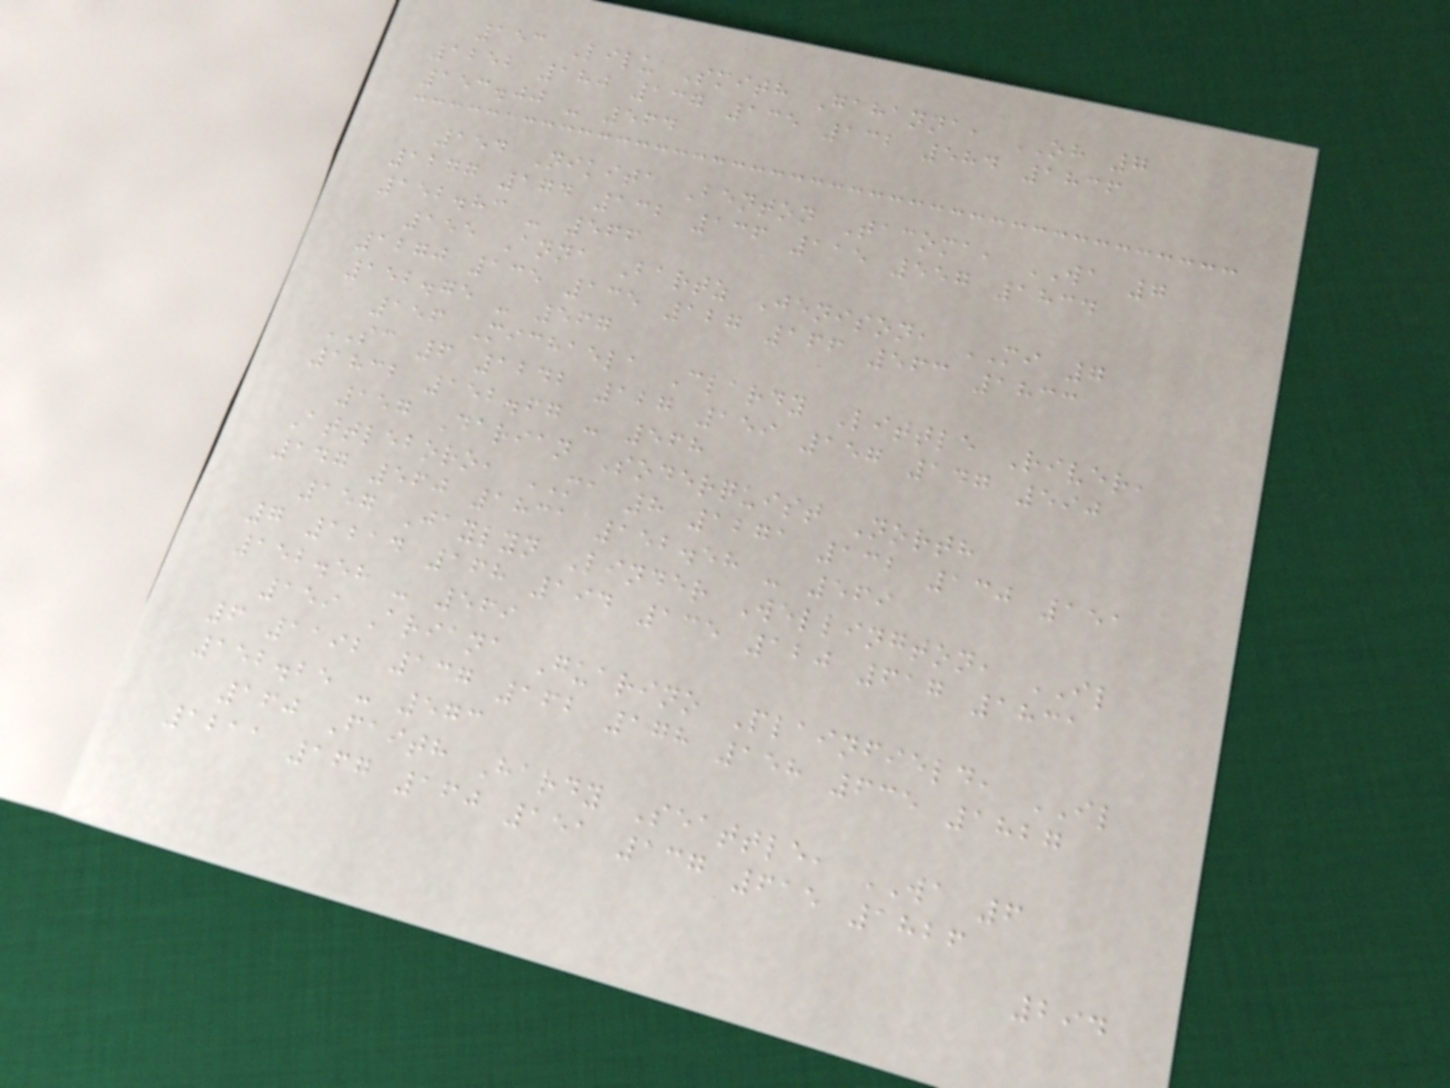153 Lilu Smith Gahanna, OH 7
1252 180 137 135 132 584 1836
153.00 - 564
154 Nikita Benton Tacoma, WA 7
1277 174 132 136 115 557 1834
152.83 - 566
155 Anna Bartz Jenison, MI 7
1270 135 135 127 166 563 1833
152.75 - 567
156 Michaela Clardy Little River,
SC 6 1242 127 159 157 147 590
1832 152.67 - 568
157 Darian Soderquist North
Attleboro, MA 8 1271 132 130 151
147 560 1831 152.58 - 569
157 Jaylyn Linder Wellington, IL
7 1214 168 194 135 120 617 1831
152.58 - 569
159 Ariana Guarino Plainfield, IL
6 1192 137 162 178 158 635 1827
152.25 - 573
160 Faith Hardy Seattle, WA 6
1211 167 160 151 137 615 1826
294
